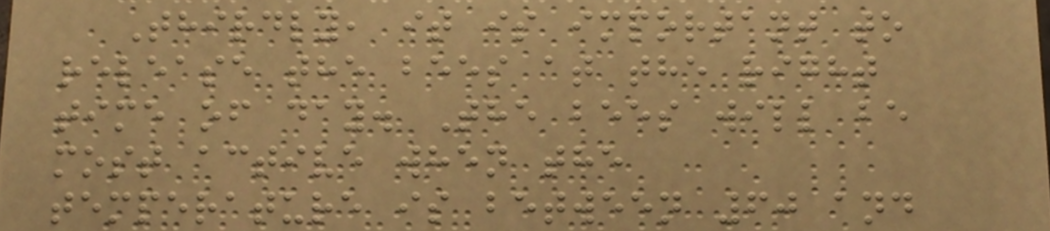Thirdly, it is important to
release the bees at the right
time of day. The bees will be
most active when the
temperature is between 60 and
